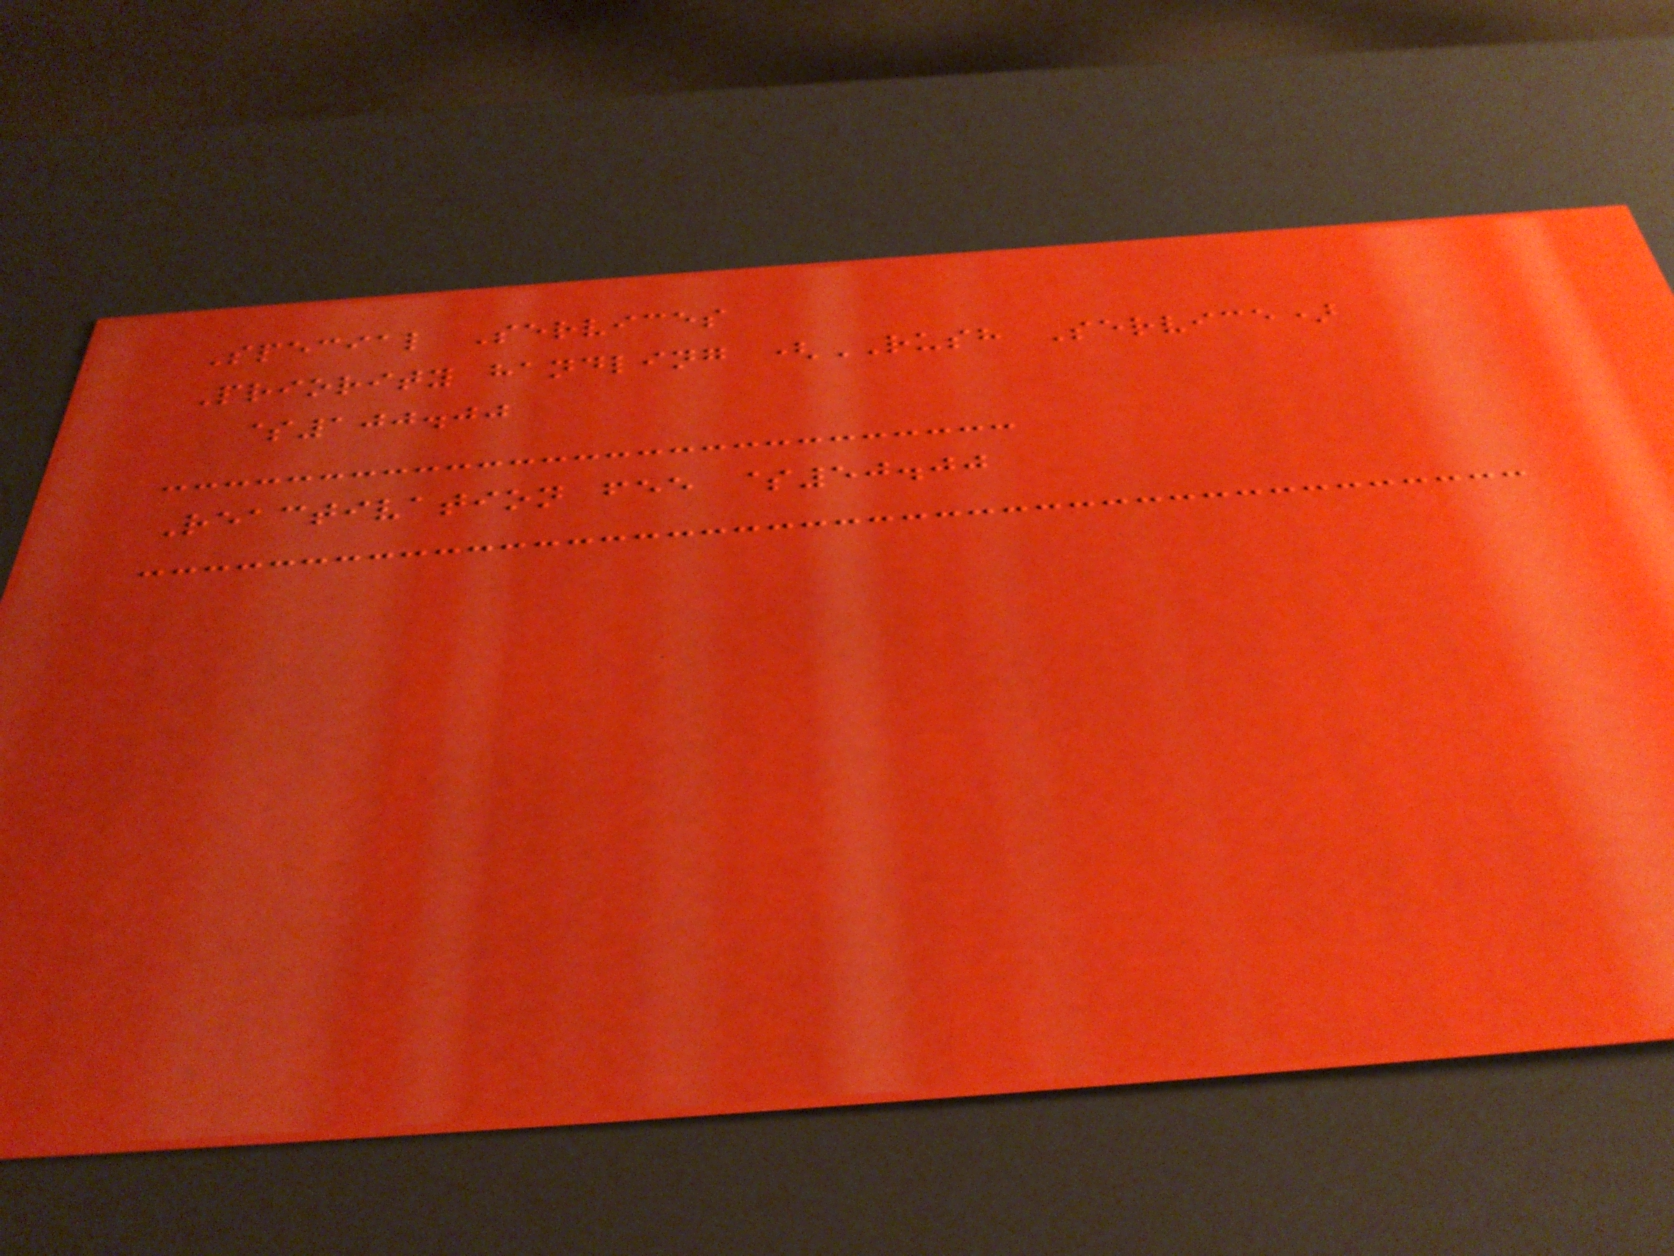Special Services
Priority handling (RUSH Service)
$100.00
Reactivation fee $50.00
